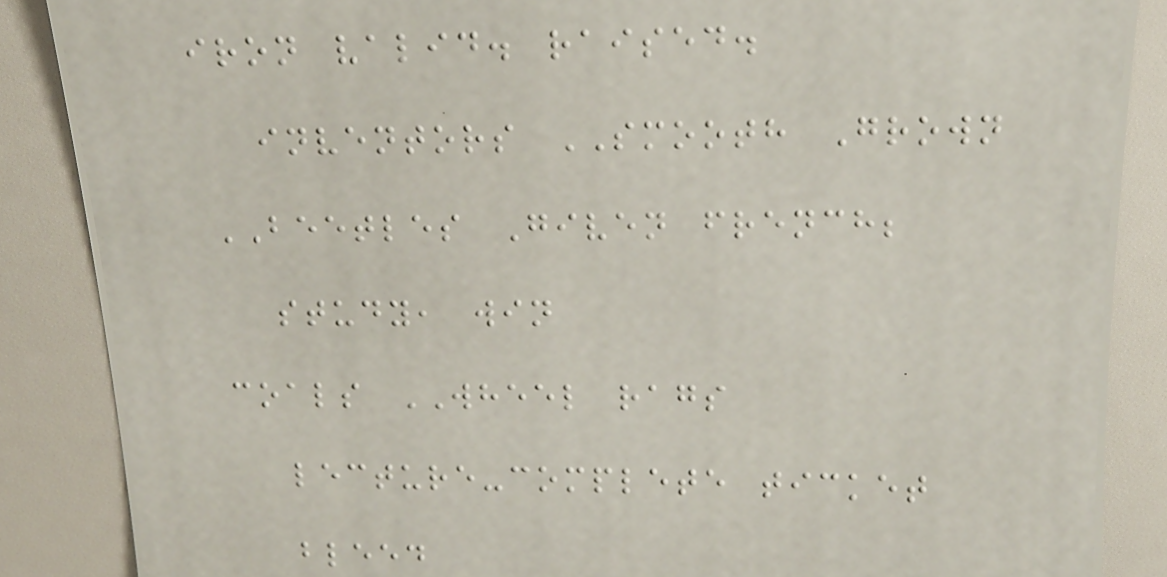iron valid. raised.
inventors SMOOTH Grown
BEETLES Given french;
study, win
coals WHEEL rags
lecture-complete ticket
bleed
